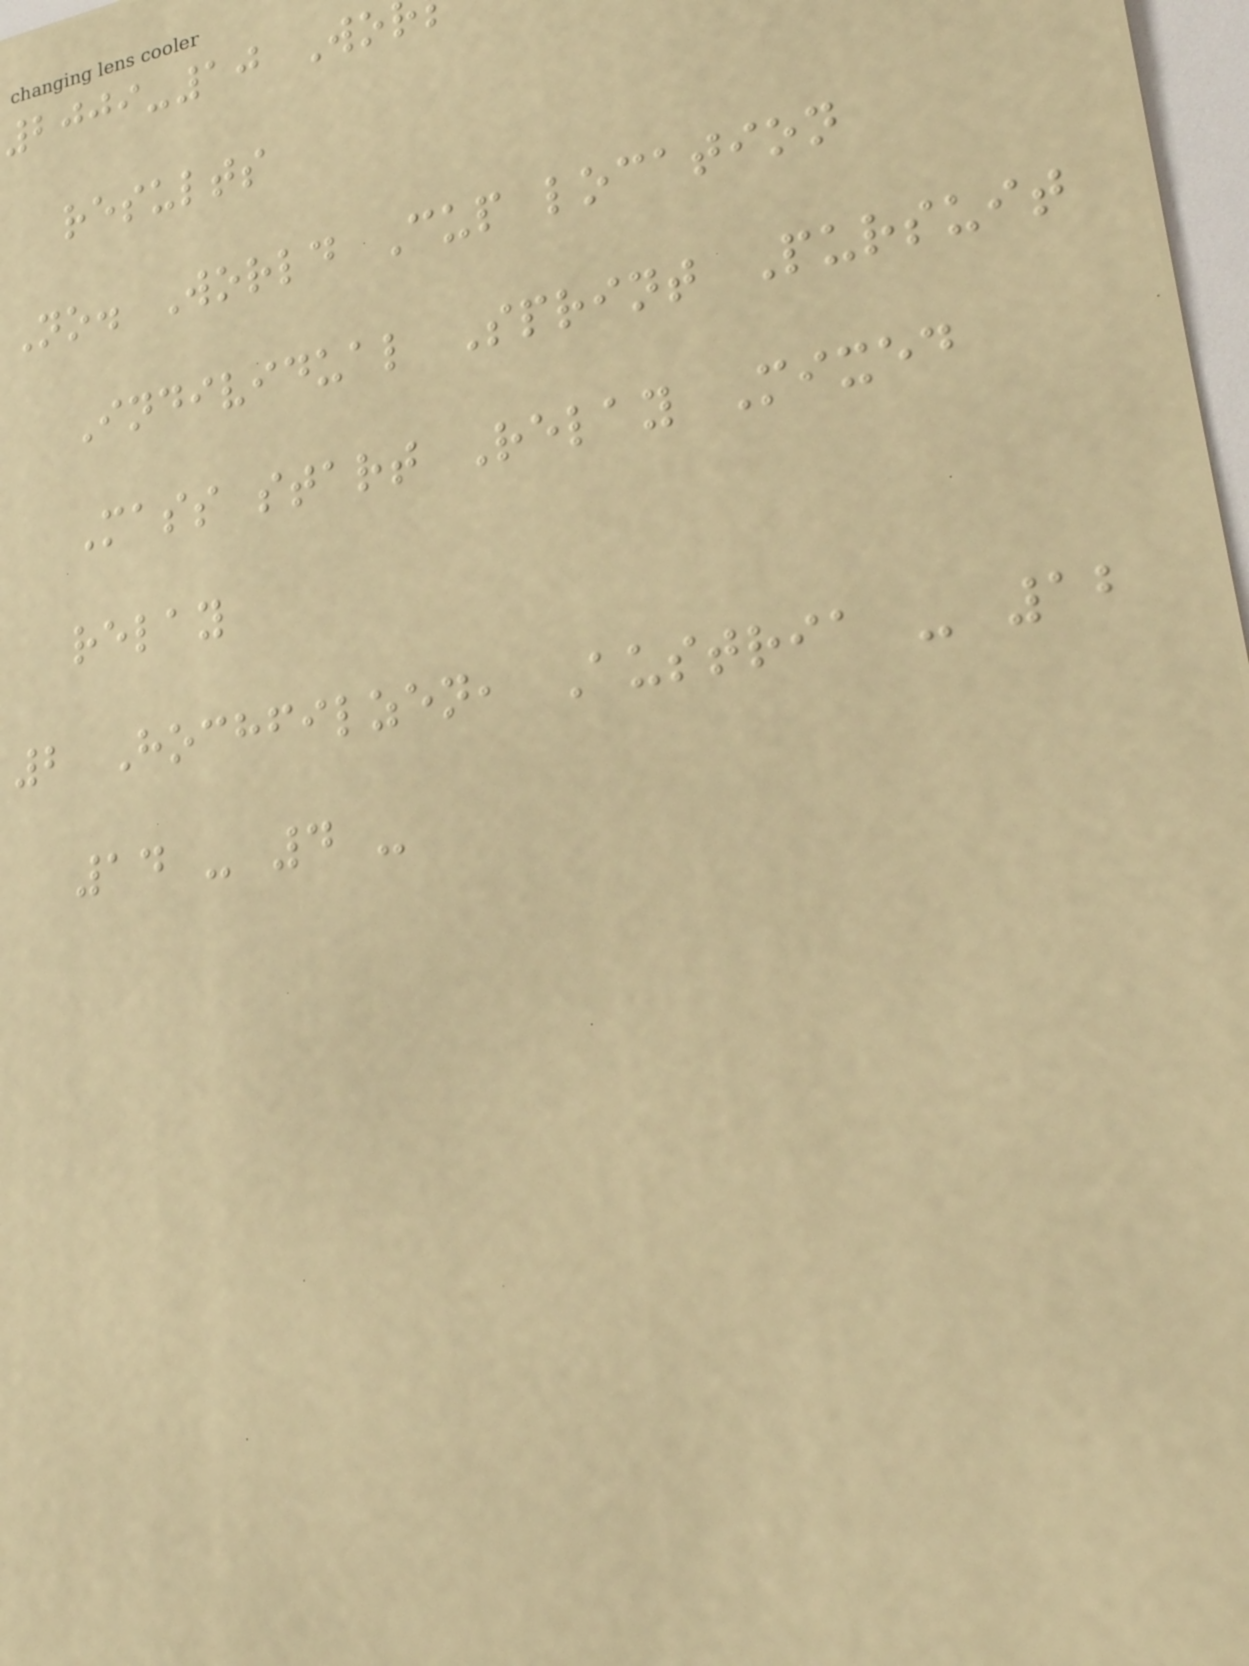2009-10 Wo
results
No. World Cup location
Individual Sprint Pursuit
Mass start Relay Mixed
relay
2 Hochfilzen, Austria - 12
14 - 4 -
